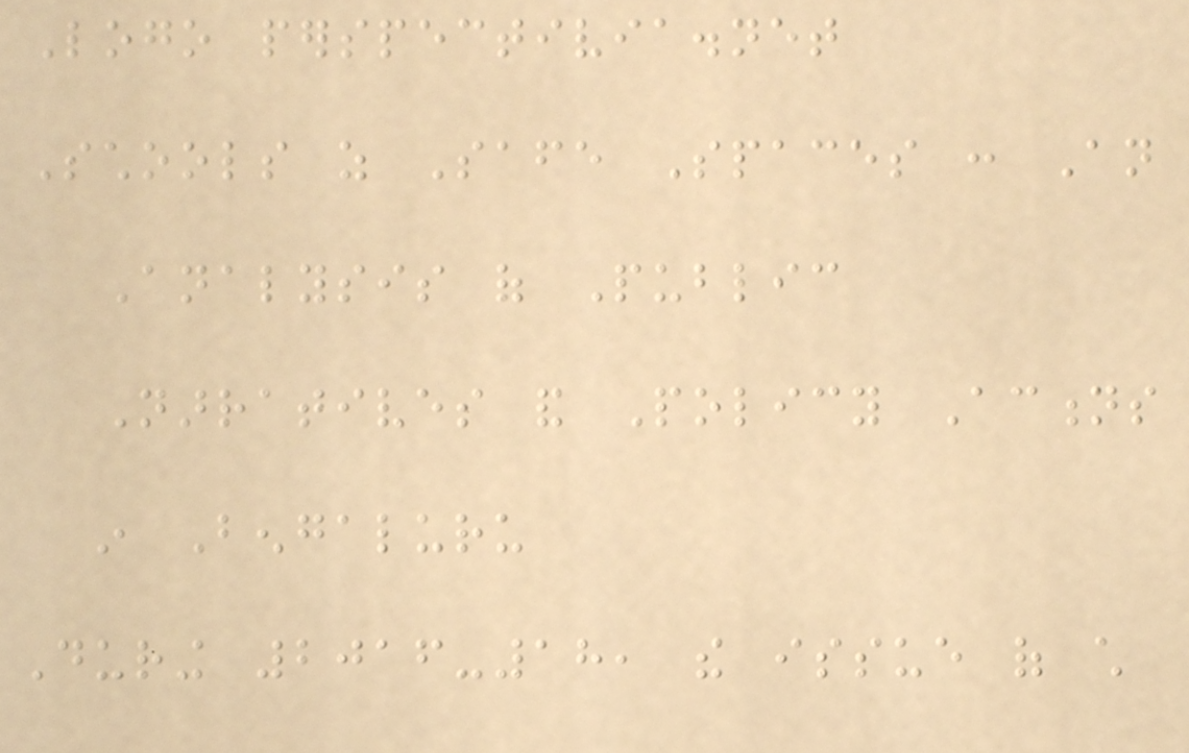Logo perspectivia.net
Schools as Safe Spaces : An
Analysis of Public
Narratives and Policy Actions
in Bengaluru
During 2016-18, the issue of child
